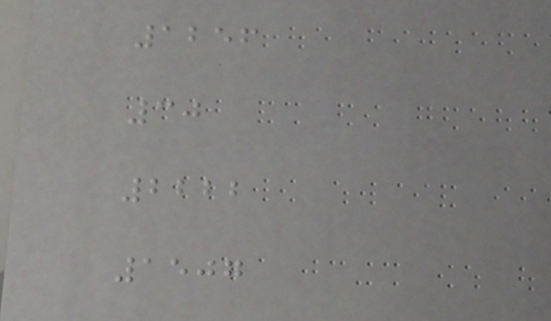1256
30
2222
1507
